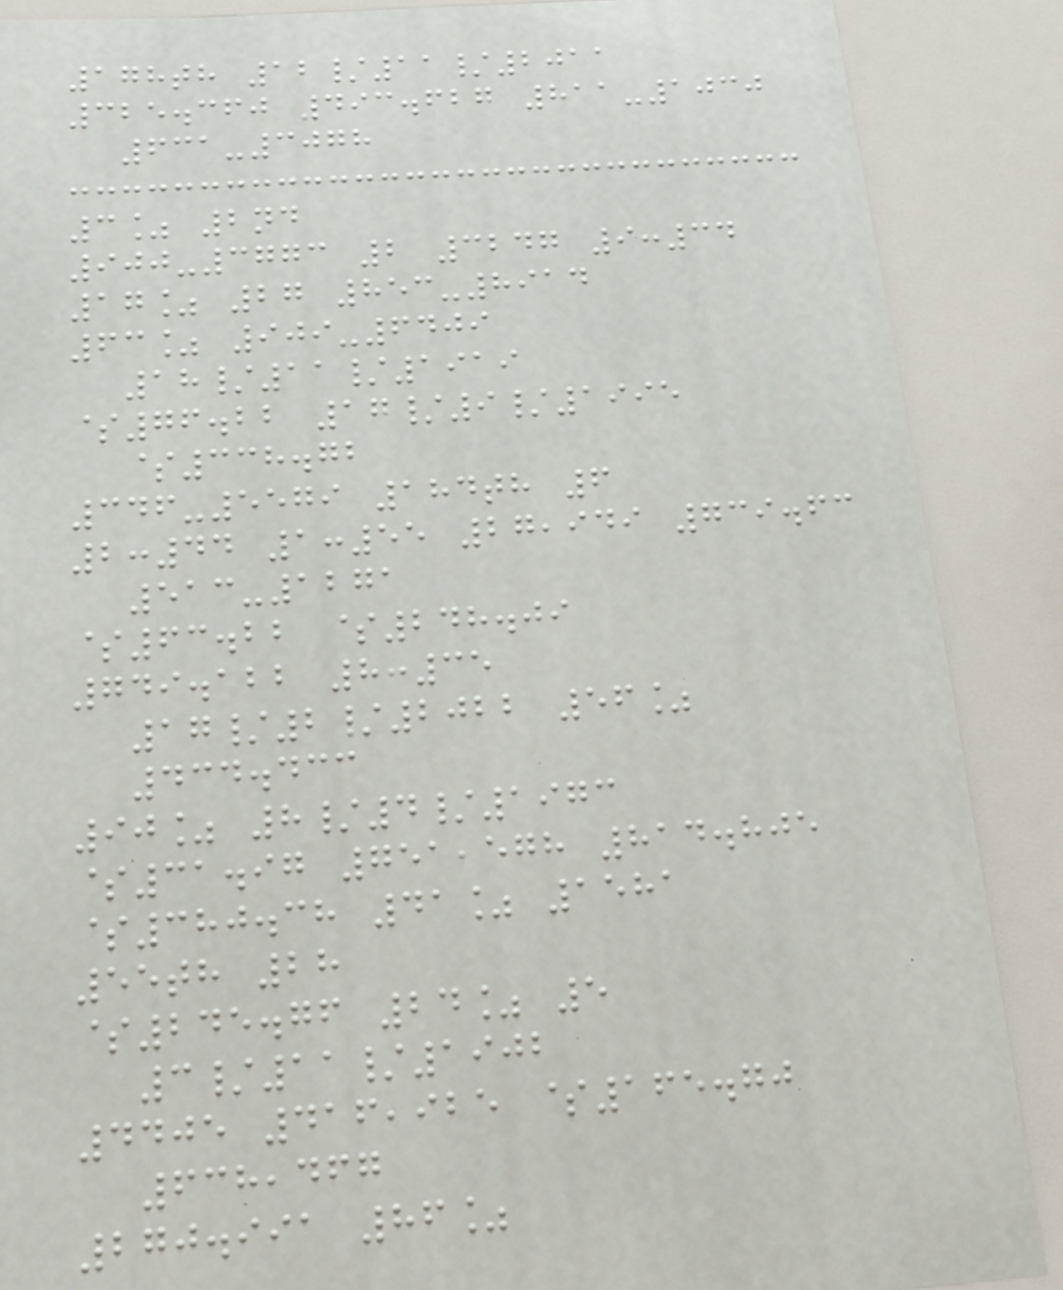178th 12/11/2011
325.360 493.627 811-1030
631-3078
3% 2nd
900-3773 2 3247 9:34
17% 27 853-8914
63% 909-6409
18/11/1919
$76.22 17/9/1995
$338.72
346-5579 184th 6
2:44 1:55 27,949 739.63
513-1271
$63.22 $248.09
749.122 8:35
17/2/2022 56%
434.433
90% 8/4/1973
$31.97 751,578 814.805
$380.38 41% 1581
55th 28
$245.76 24% 5
3/11/1902
4405 416,925 $165.70
638,467
270.991 86%
